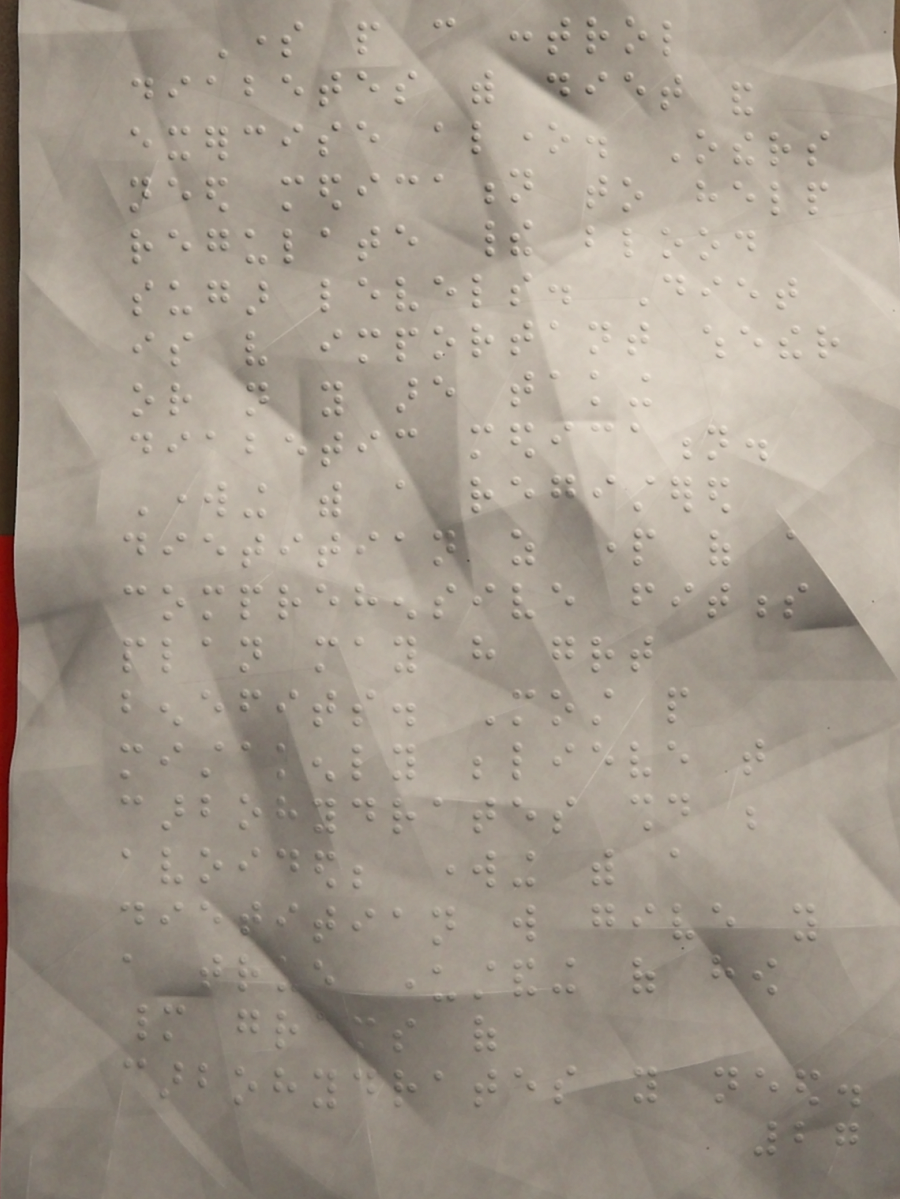Some people can control
diabetes with diet and
exercise alone. Others
need medication to help
regulate their blood
sugar levels. Diet
is very important whether
or not you are taking
diabetic medication.
Working with a registered
dietitian as part of a
comprehensive fitness
plan may have great
benefits. Most people
mistakenly believe that
carbohydrates should be
avoided; working with a
dietitian will give you
a true understanding of how
many grams of
carbohydrates you need.
27
